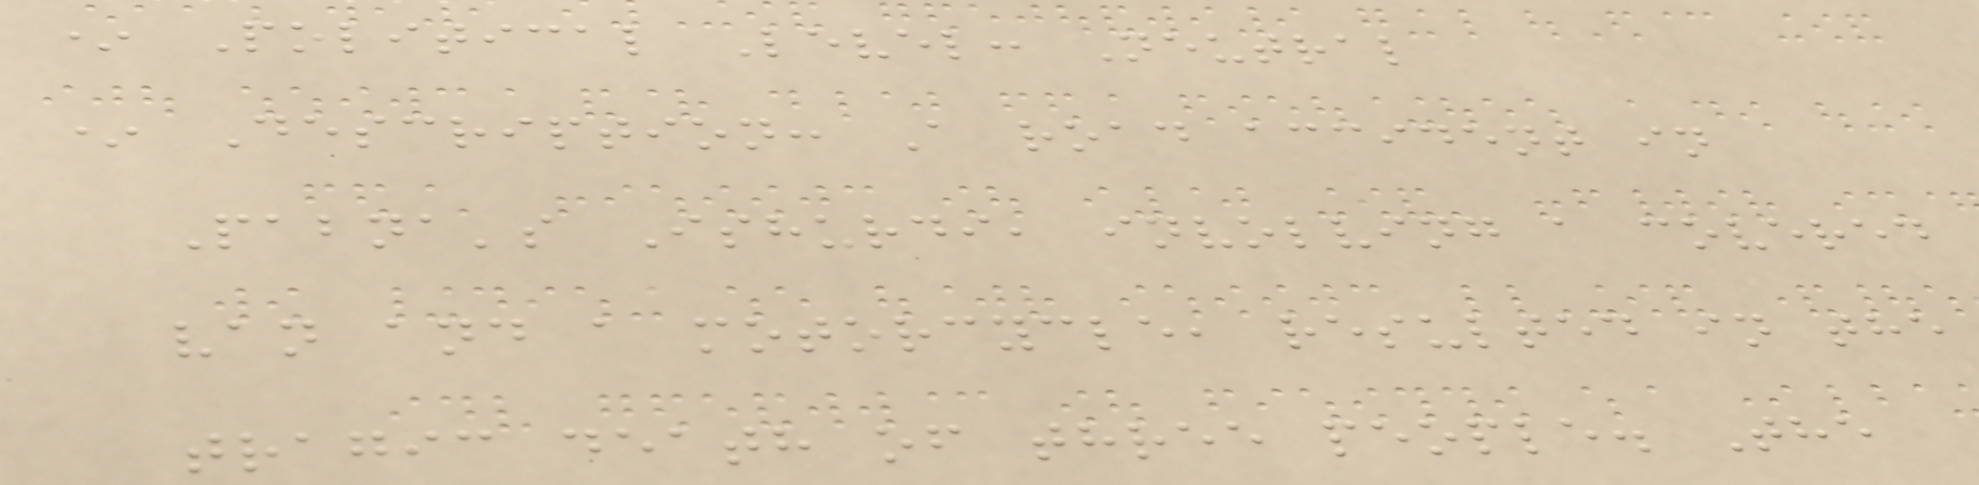* Political Level: Neutral
* Description: A road accident in
Pabna's Ishurdi, involving a covered
van and a motorcycle, resulted in the
tragic death of three people. The
